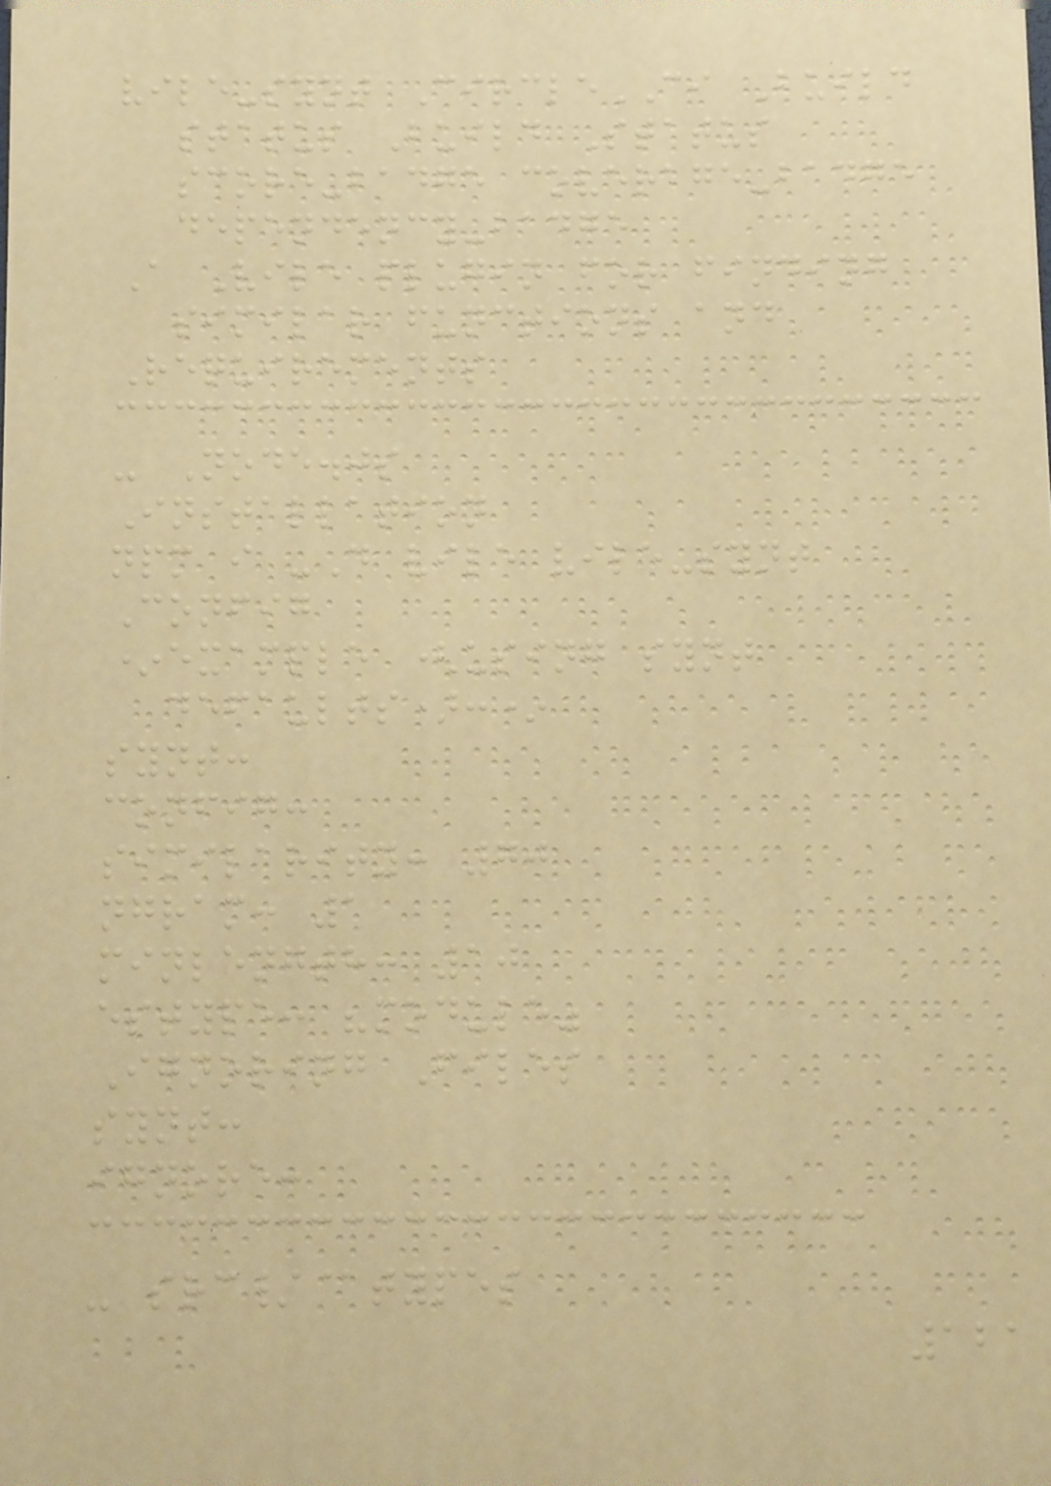vile-synt CircleCI Build
status Build Status
score-badge coverage-badge
dependency-badge
A Vile plugin for finding
similar functions and
Requirements
- Node.js
Installation
npm i -D vile vile-synt
Config
*example (using synt
defaults):*
synt:
config:
similarity: 70
ngram: 1
minlength: 10
estype: "module"
Ignoring Files
synt:
ignore:
- src/@types
121
